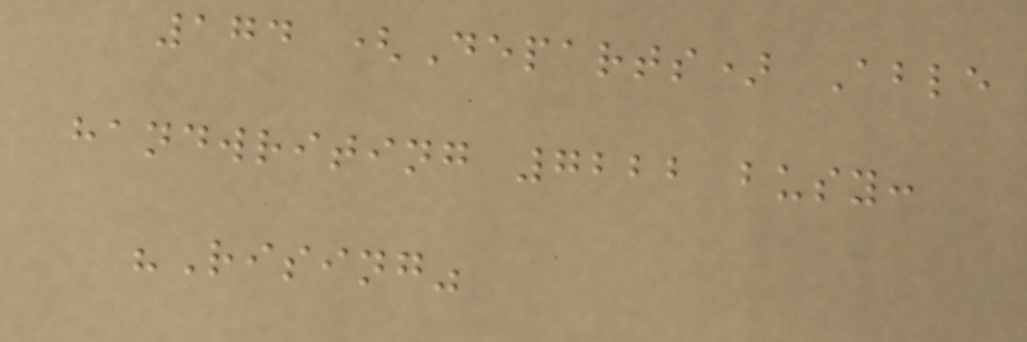174 (Departs) Able
handwriting 7222 busy:
"Rising"
